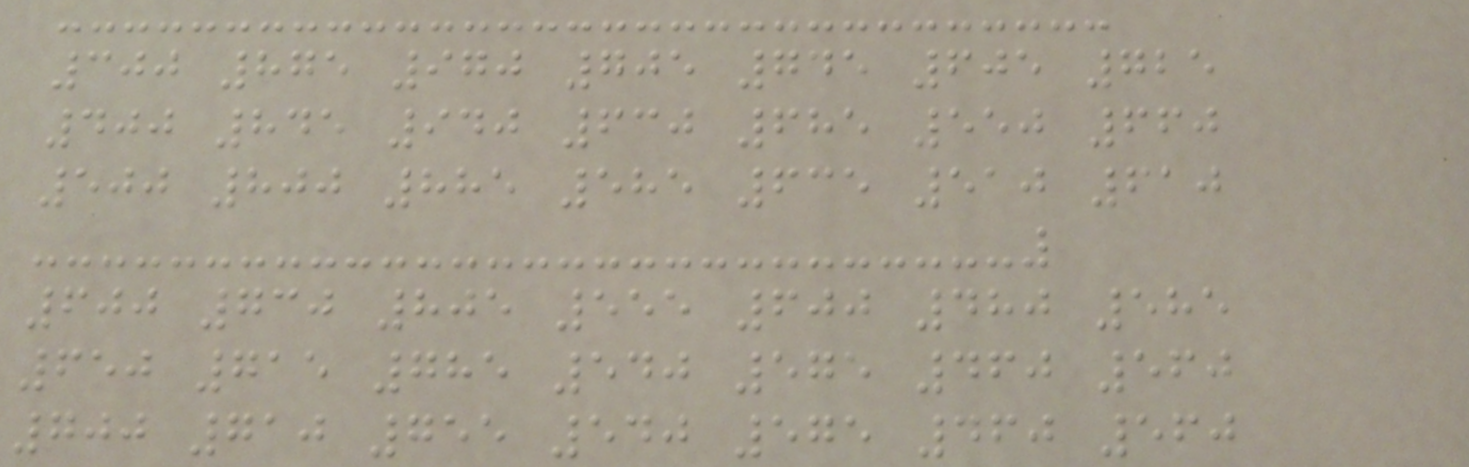300 875 970 705 745 605 725
400 845 940 630 685 550 660
500 800 885 585 635 510 610
600 730 805 555 600 480 585
650 715 785 540 575 460 560
700 710 755 540 575 460 560
